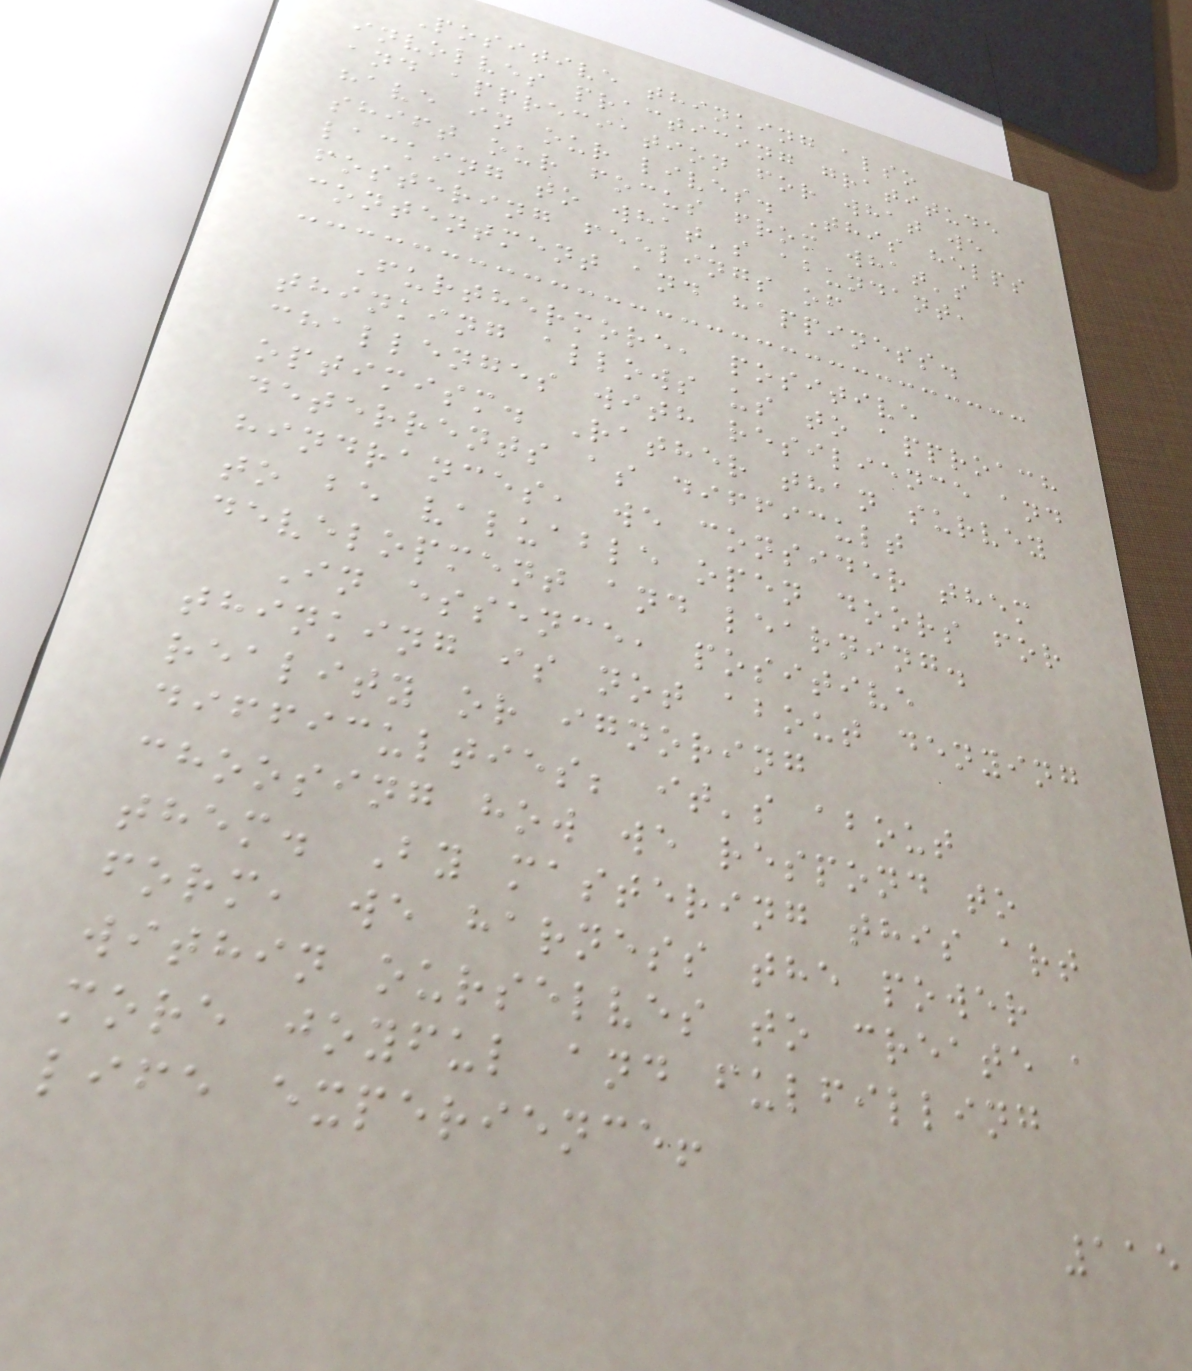Positive thinking also
involves practicing gratitude
and appreciation for what we
have in our lives. This helps
shift our focus from what's
lacking to what's abundant,
fostering feelings of
contentment and happiness.
Furthermore, positive
thinking allows us to approach
challenges with resilience and
optimism. Rather than survey
deterrents as difficult
hindrances, we consider them
to be valuable open doors for
development and learning.
In essence, positive
thinking is not about denying
reality or ignoring
difficulties; it's about
choosing how we respond to
them. By mastering this art
form, we harness the power
within ourselves to create a
more joyful and fulfilling
life experience!
115
